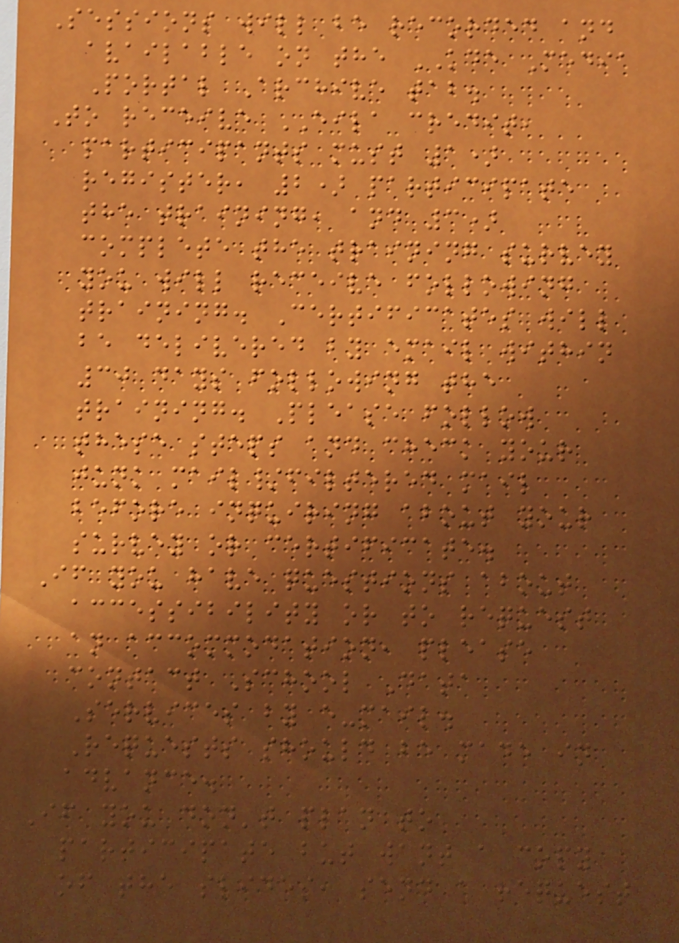Sessions will be recorded and
available on the KDE Media
Portal Archive tab.
To receive EILA credit,
participants must 1)
register, 2) participate
the training, and 3)
complete the training survey
you will receive following
training. Certificates will
be delivered by email within
30 days following the
training. Please follow
these steps and check your
junk mail/filtered mail
before inquiring about your
survey or certificate.
If you have questions about
accessibility or to request
an accommodation, please
contact School Data
Services by e-mail.
Requests should be made in
advance.
If you don't plan to
participate but want a copy
of the slides, send a request
